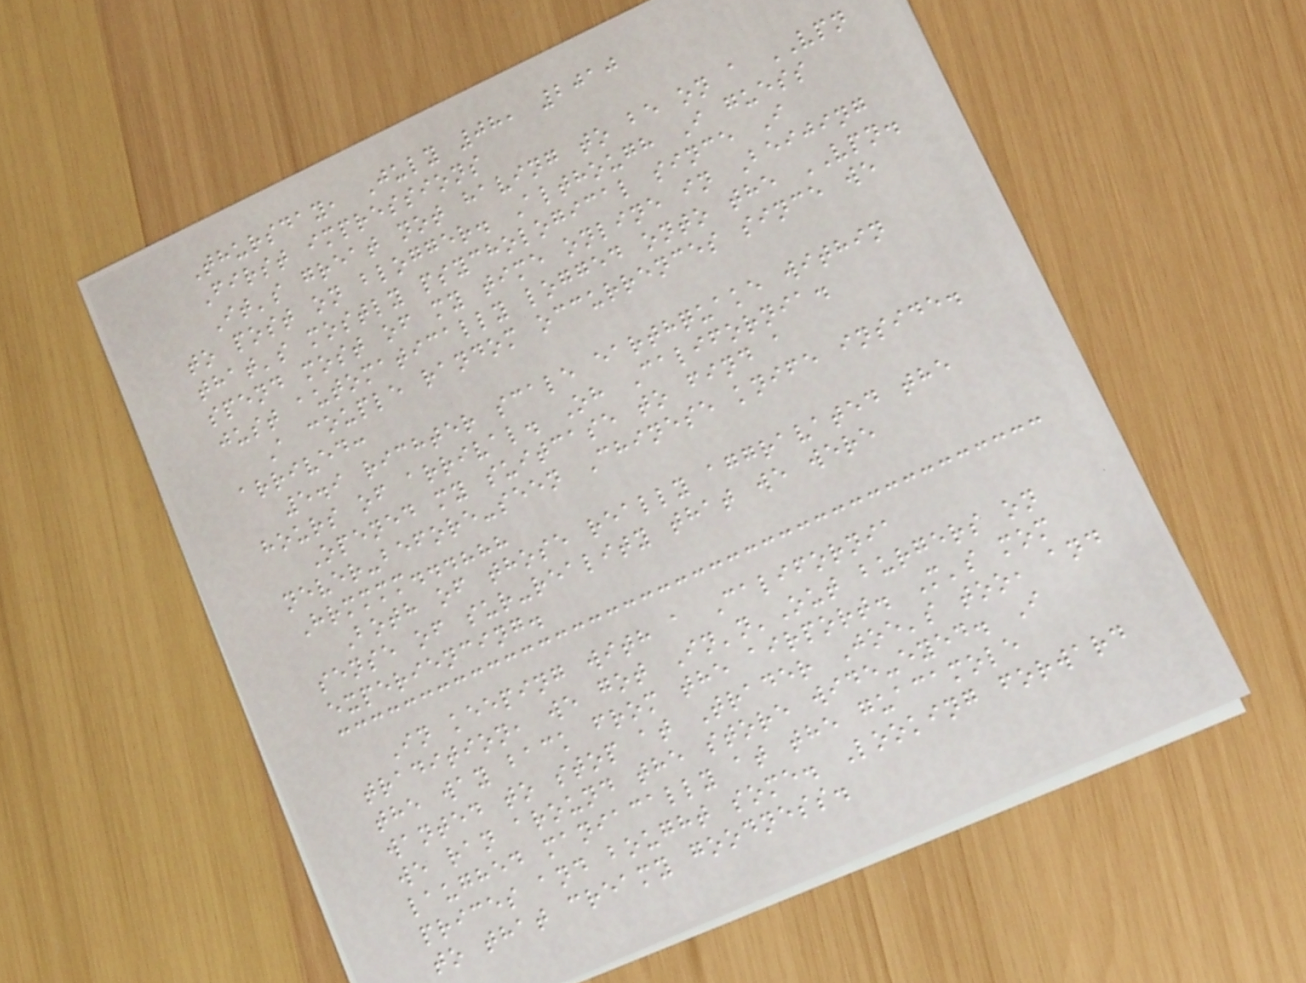Thursday, July 08, 2010
First impressions
It's great not having to be on a VPN
to post on blogger. Although I guess
that's mostly psychological since I
spend most of my time online in Beijing
just automatically logged onto the VPN.
A couple random occurrences since we
arrived:
5.9 richter scale earthquake within
hours of arrival. Oh California.
Opened my suitcase to find a
never-before-seen Chinese knife inside.
Hrmmmm...???
Both of those really aggravated the
sense of sur-reality that we were
experiencing.
In keeping with a California
tradition, we got In'n'Out burgers on
the way back from the airport. M's mom
wanted to stop at Trader Joe's too, and
we ran around the store wide-eyed. I
laughed maniacally at the guacamole
prices and bought some. Looking forward
to that creamy goodness.
